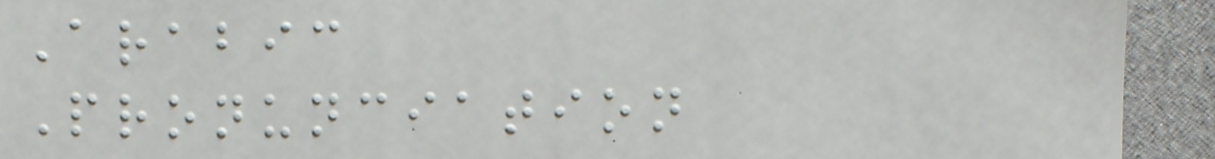Arabic
Pronunciation
